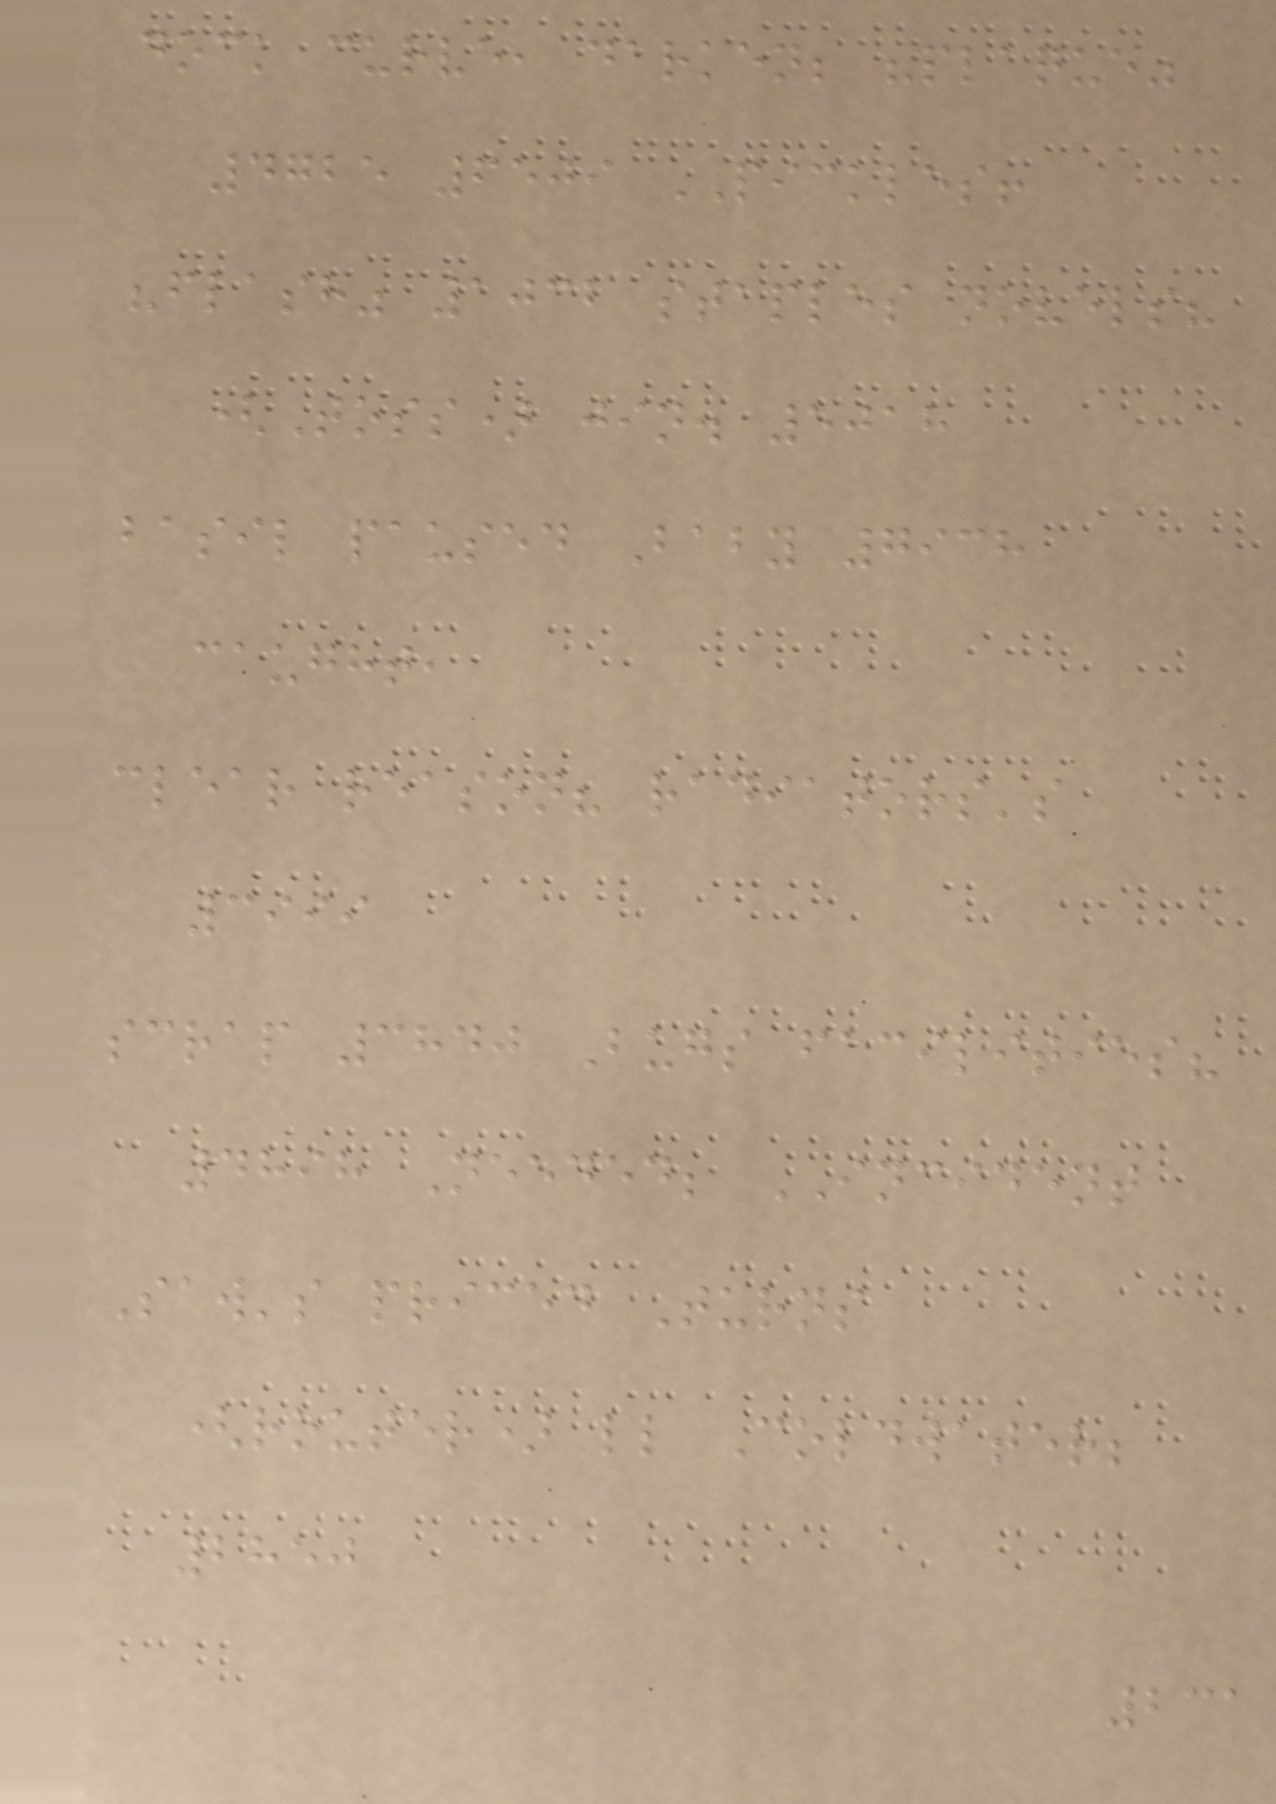dock curve, darken; "plaque"
4725 6509 PICKLES!
"flash" 1032 staples novels?
(Toss) jin. 5018
basil paused Baby 7938
caught,
clear reason? radiators's
3999
scrap 3840 Bugs facilities?
4898 Needed; INCIDENT
Saw's priced Turns
(router) ll Coldwater;
2850
231
